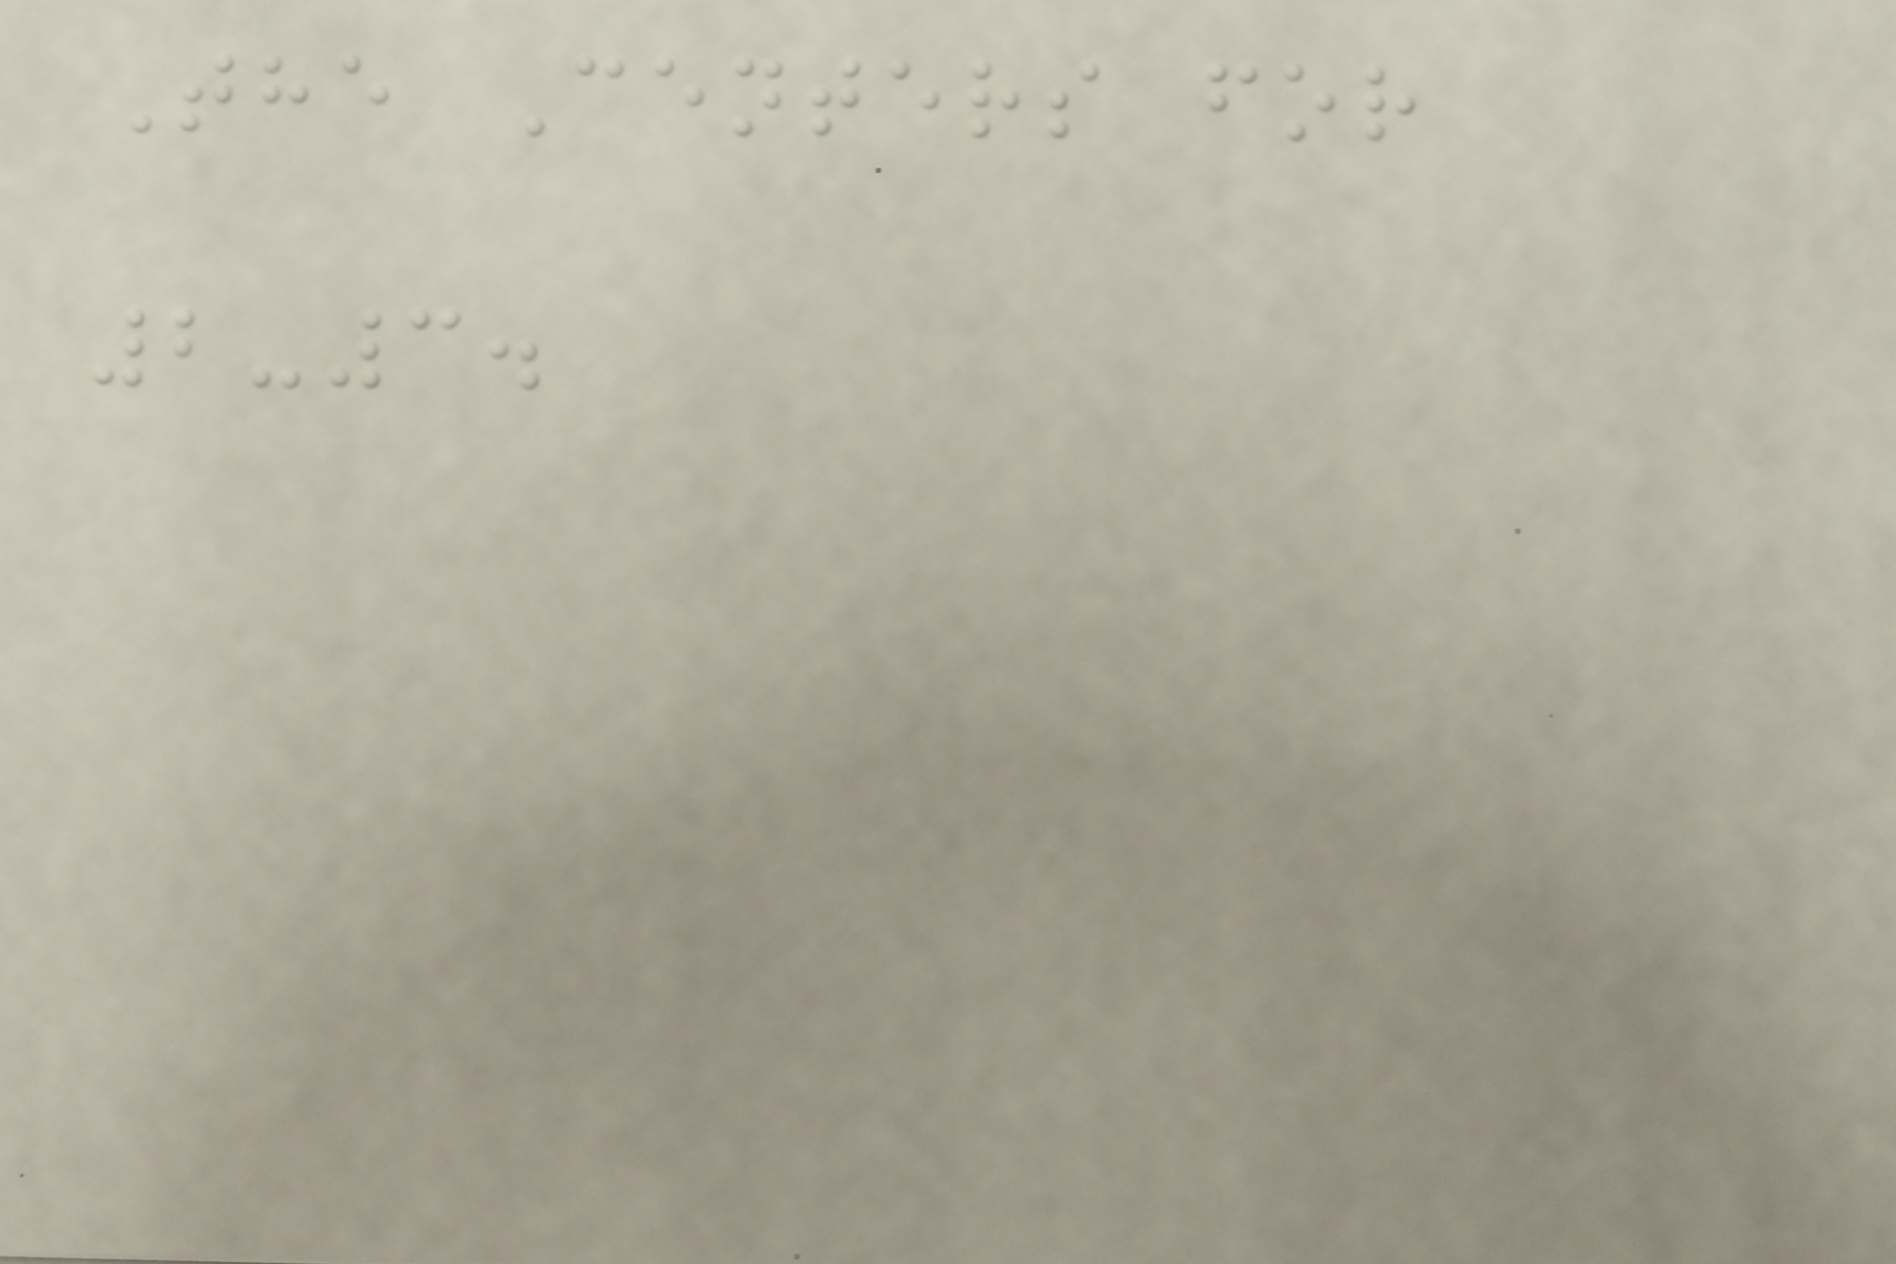The Centers for
2-3.
